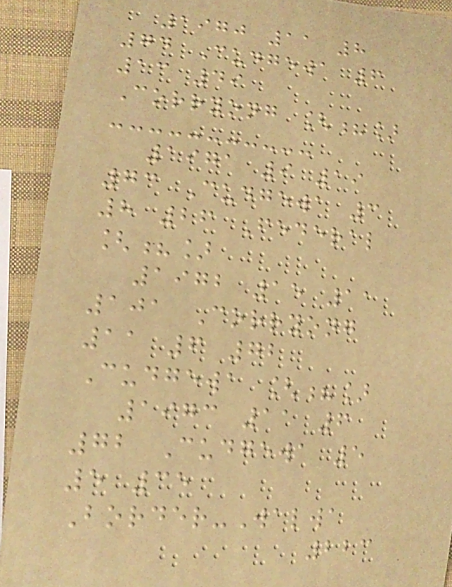1970 11 8
74 Cudgewa 6
13 49
Corryong [?]
1971 9 19
73 Cudgewa 3
8 26 Federal
[?]
1972 15 11
101 Corryong
11 6 72
Cudgewa [?]
1973 11 6
72 Cudgewa 5
5 35
Border-Walwa
223
